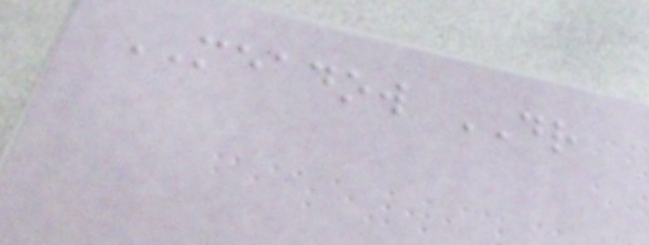MEADOW DR
